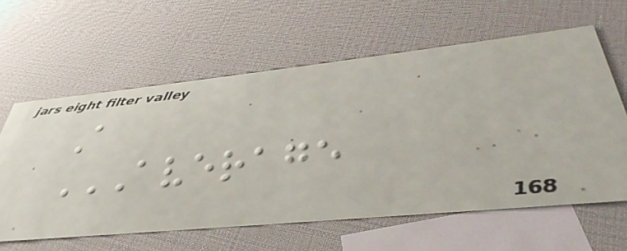A
AVERAGE
